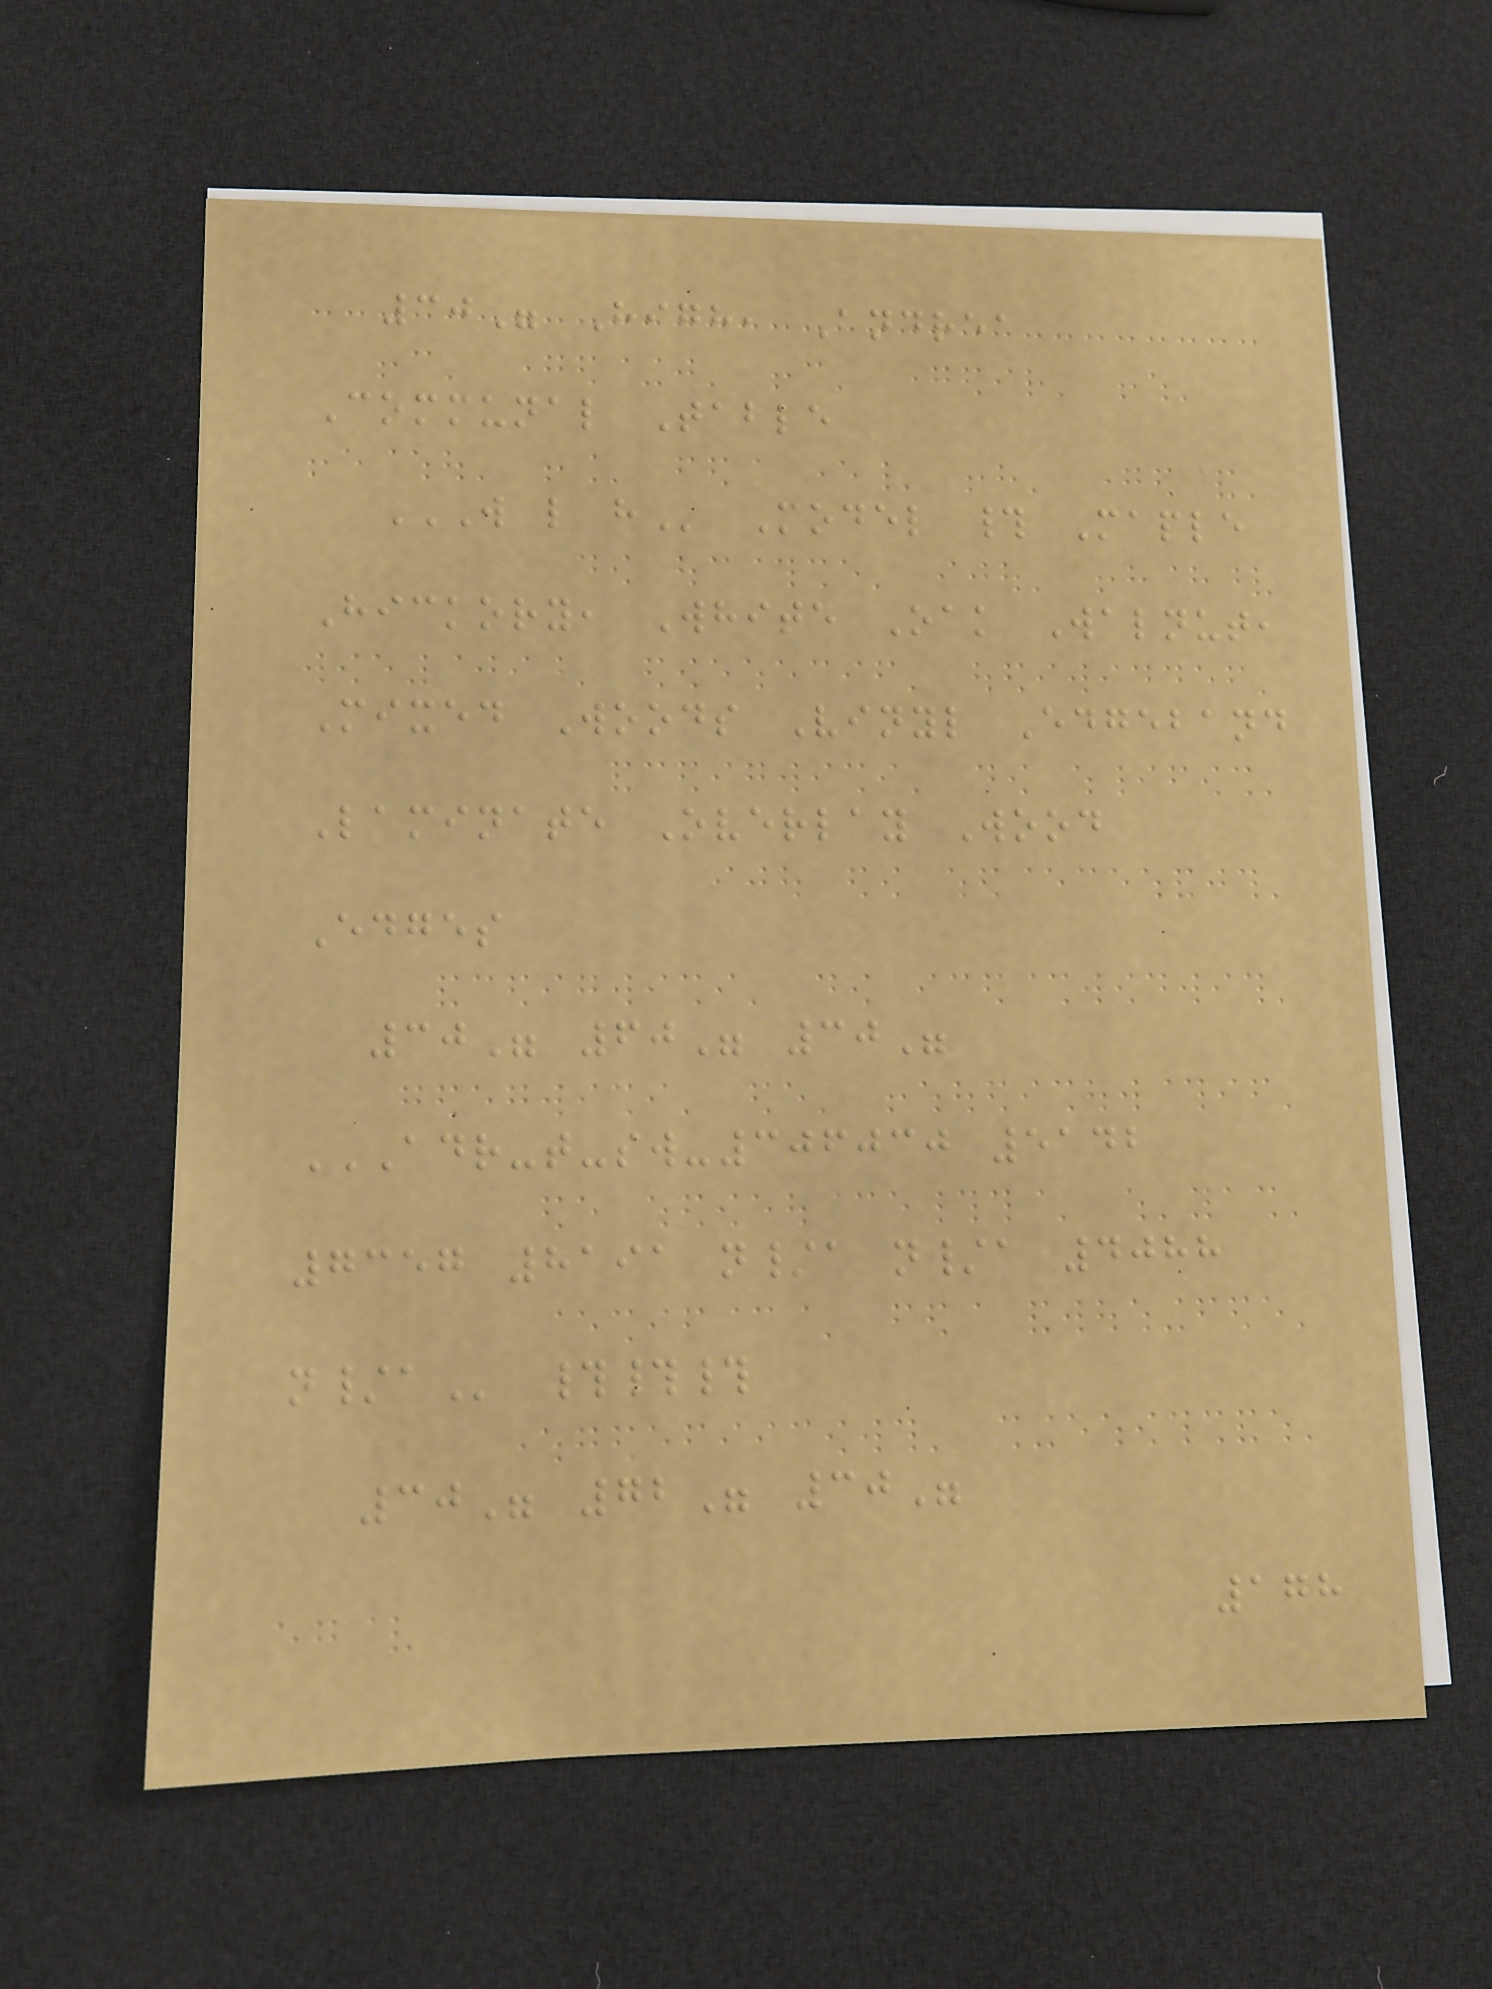30" High, Andrea
Communal Table
W L H Model # Maple
Hickory, White Oak Walnut,
Mixed Woods Vinyl Edgeband
Laminate Overlay Wood
Edges
30" 60" 30"
ADR-T-SW-306030 5142
7357 8191 N/A N/A 4088
N/A ###
30" 72" 30"
178
